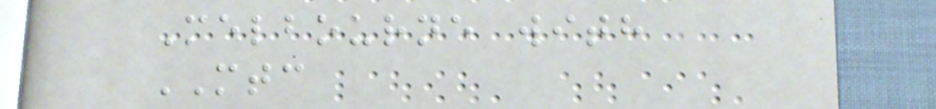Melbourne with
MTC
